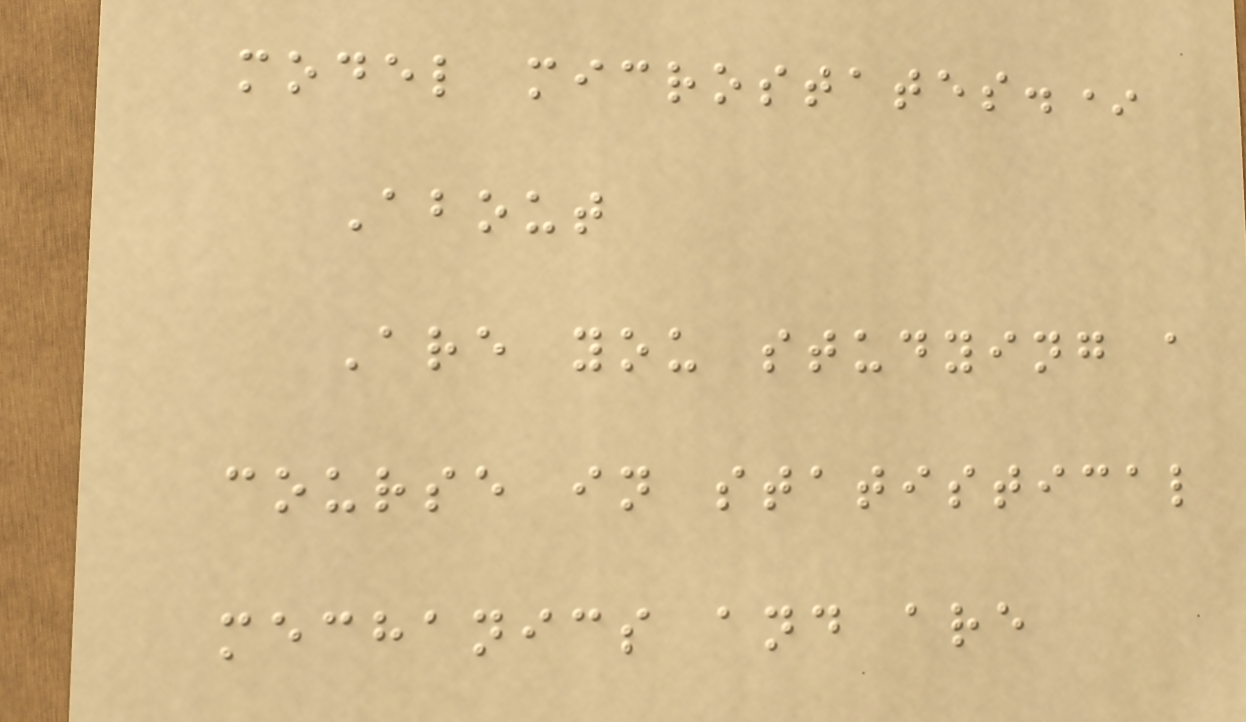model microstates.*
About
Are you studying a
course in statistical
mechanics and are
